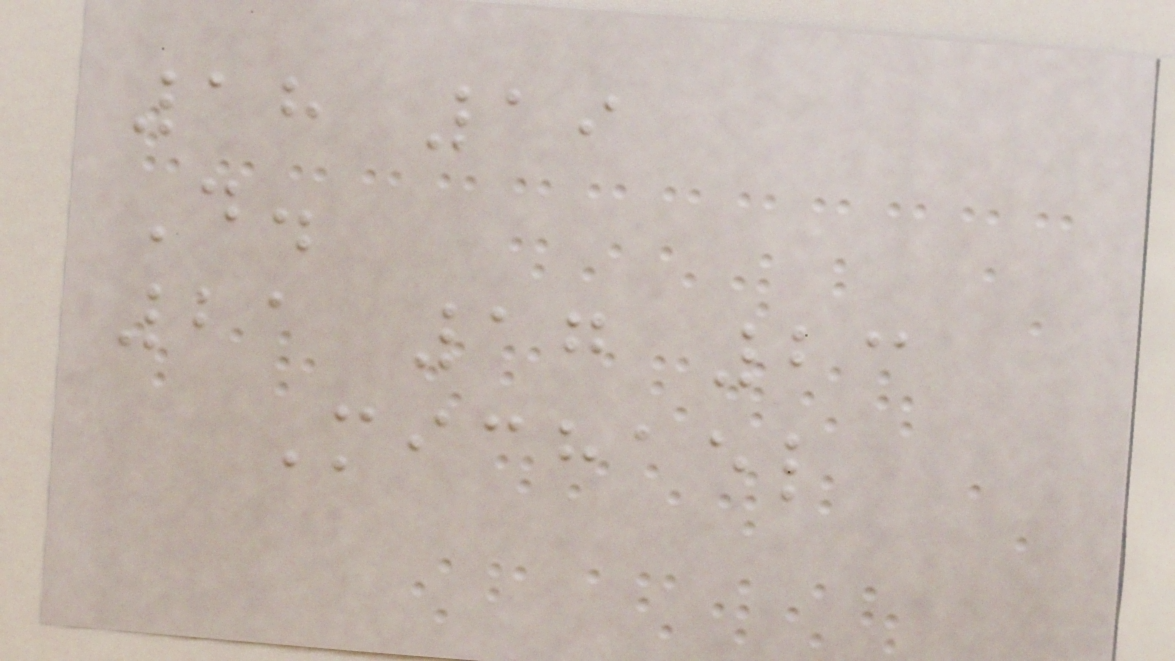18 19
D.
21 17 23
Michael
